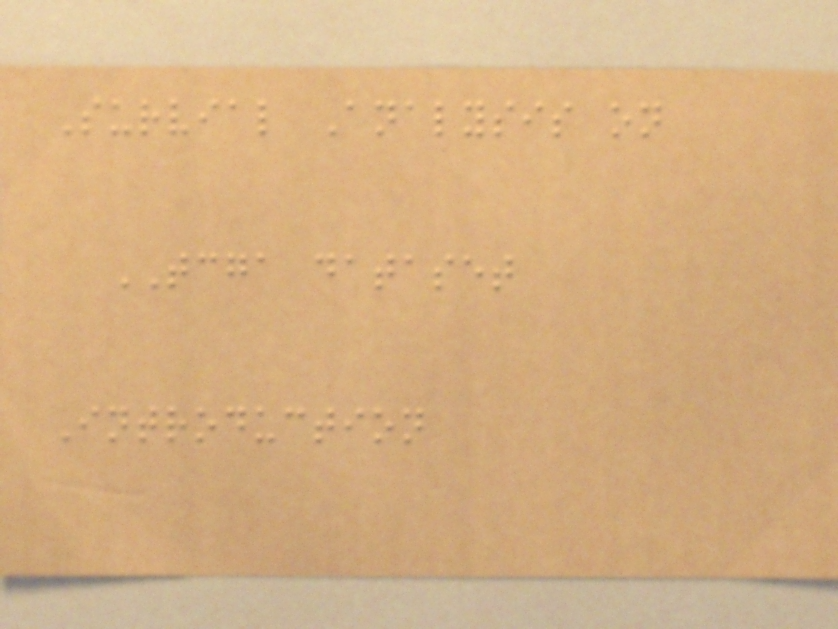Survial Analysis on
TCGA dataset
Introduction
